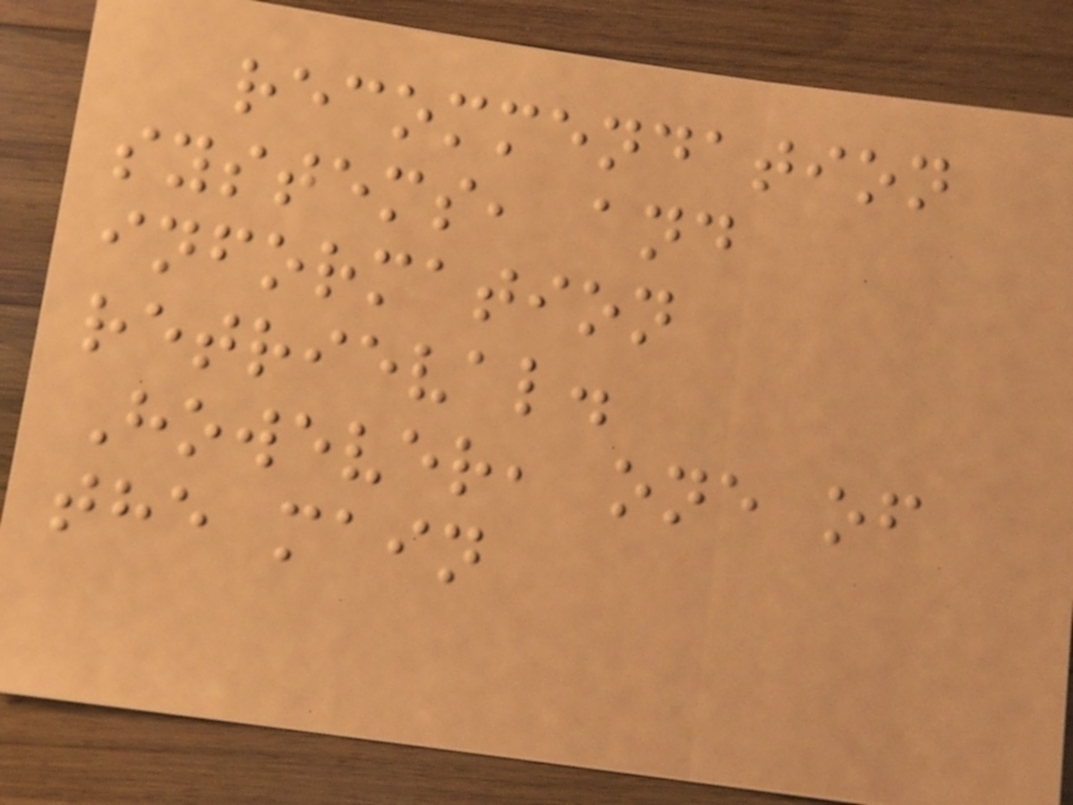recommendation
systems, and
information
retrieval.
However, one of
the main
